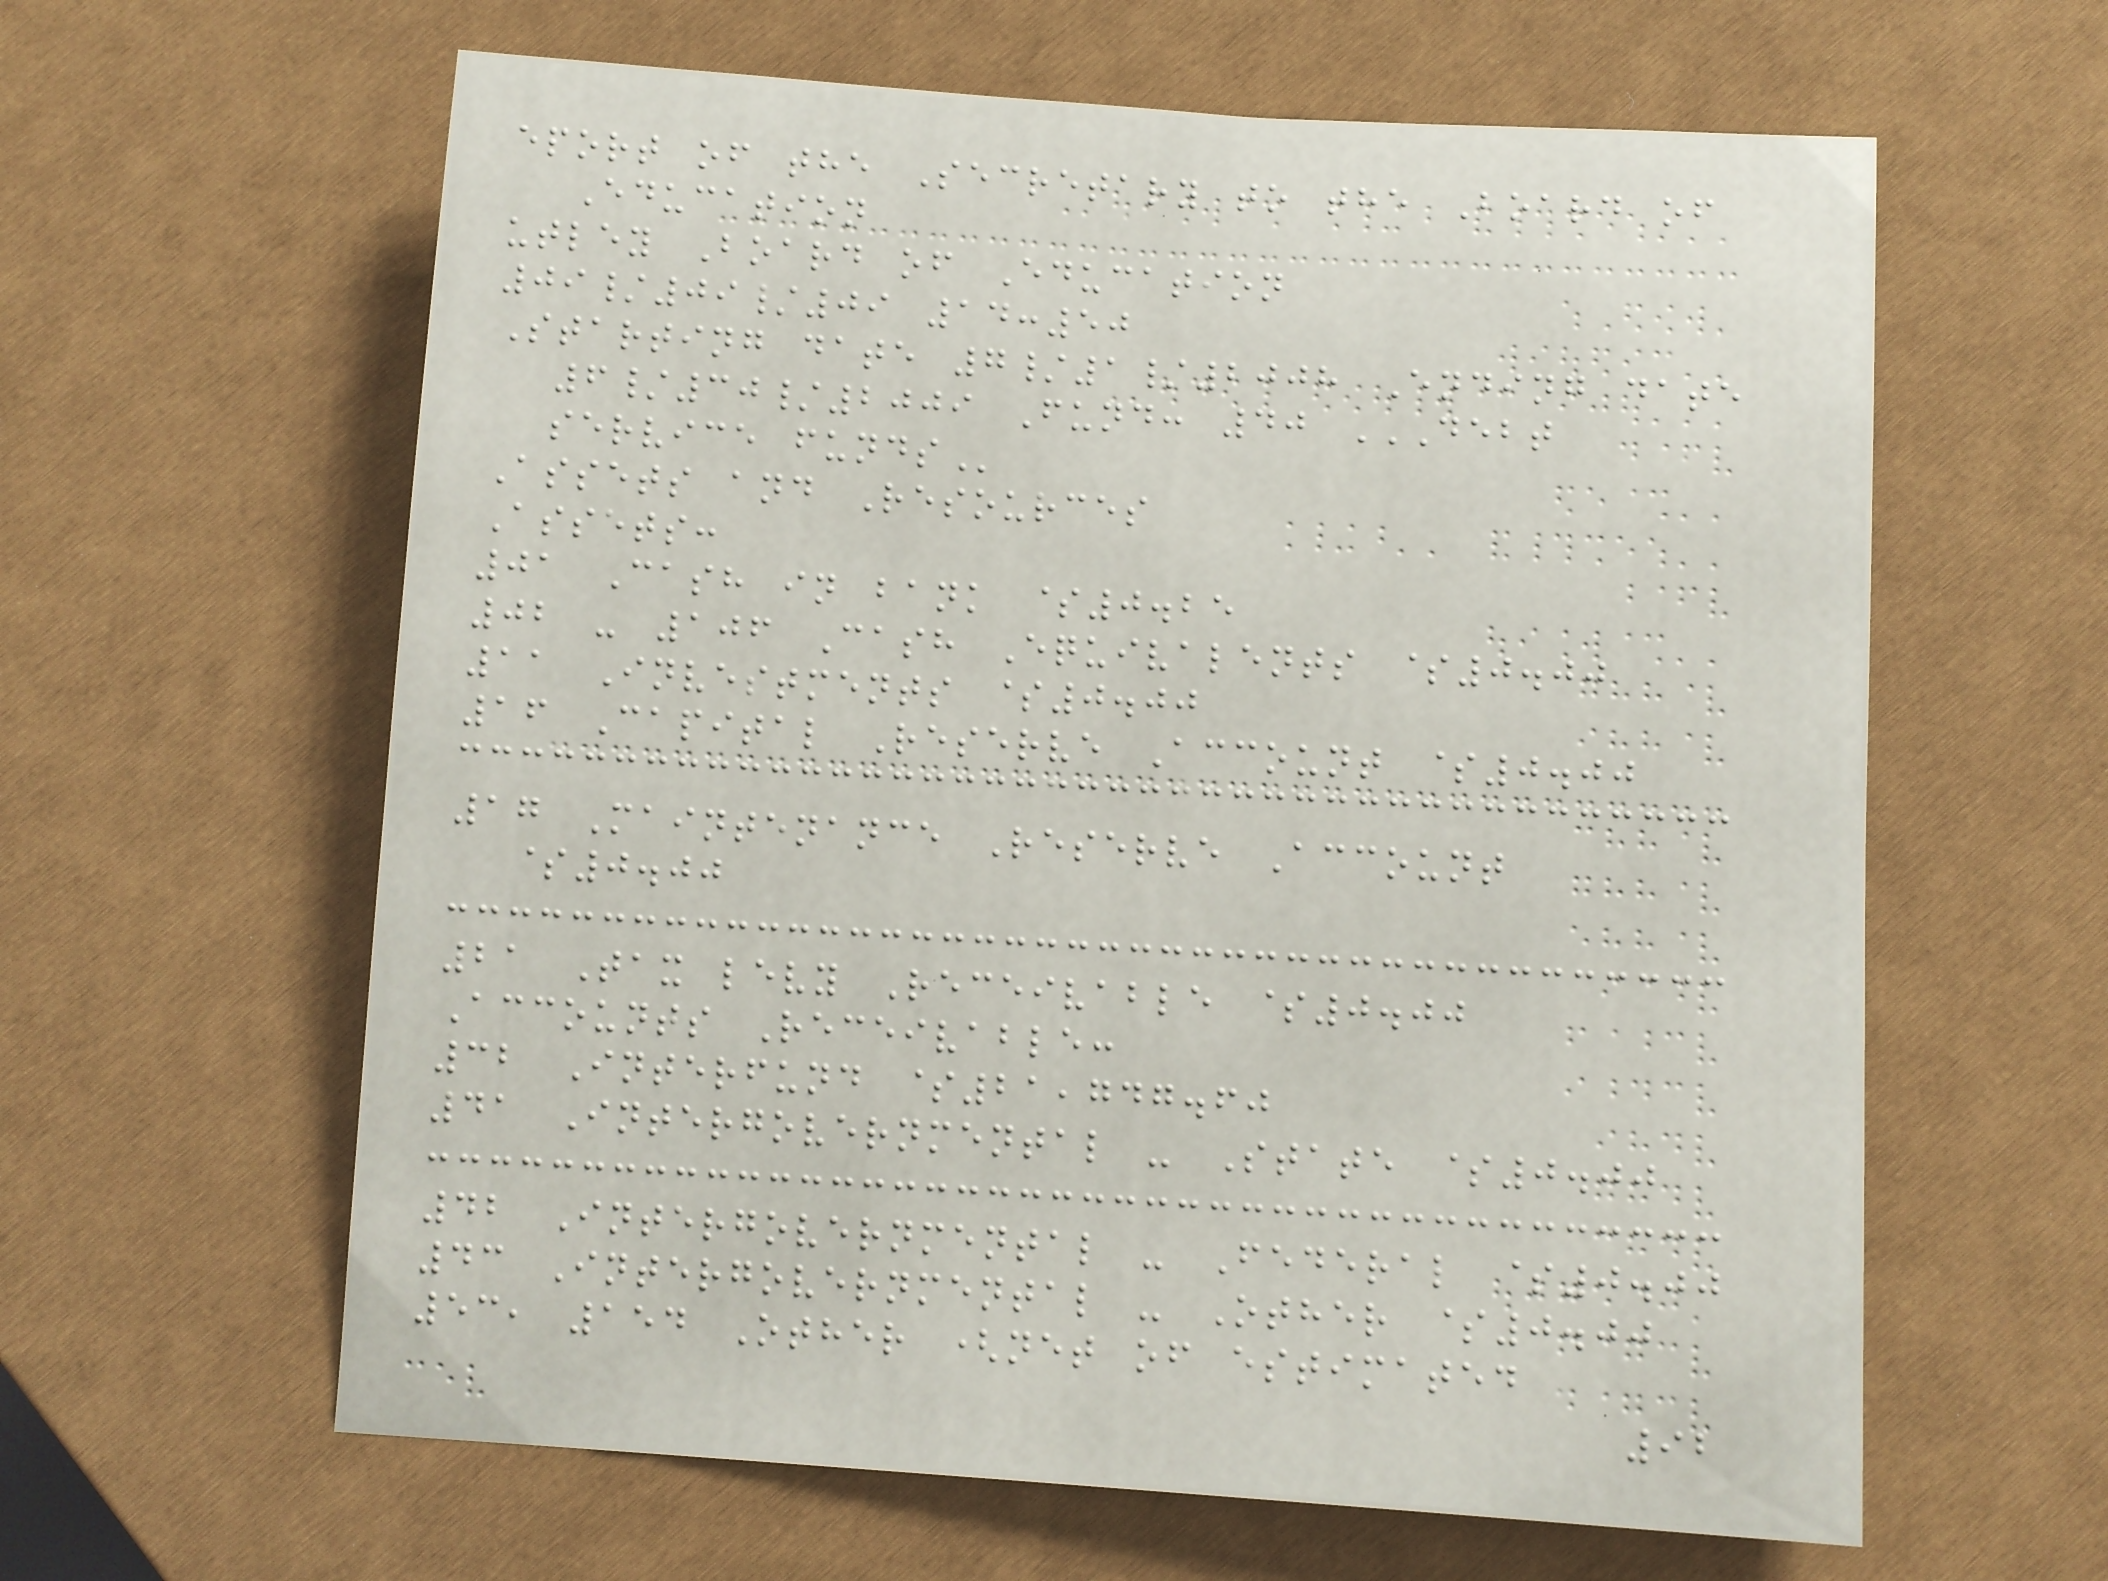eport of the Secretary to the Board of
Education
utley Board of Education
09/09/09 14:50
Starting date 7/1/2008 Ending date
6/30/2009 Fund: 40 DEBT
SERVICE FUNDS
Assets and Resources
Assets:
01 Cash in bank $0.25
02 - 106 Cash Equivalents $0.00
11 Investments $0.00
16 Capital Reserve Account $0.00
17 Maintenance Reserve Account
$0.00
21 Tax levy Receivable $0.00
Accounts Receivable:
32 Interfund $21,747.60
41 Intergovernmental - State $0.00
42 Intergovernmental - Federal $0.00
43 Intergovernmental - Other $0.00
53, 154 Other (net of estimated
92
